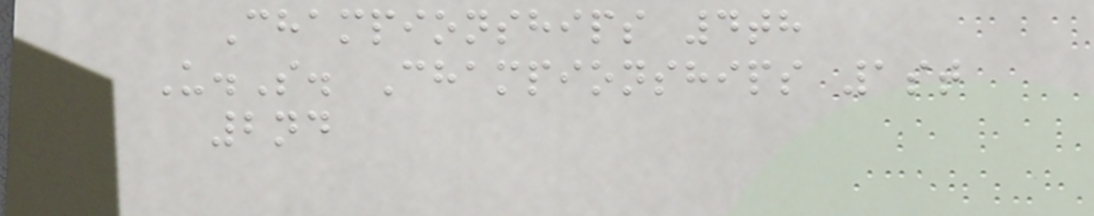Championships 4th
U.S. Championships 1st
2nd
